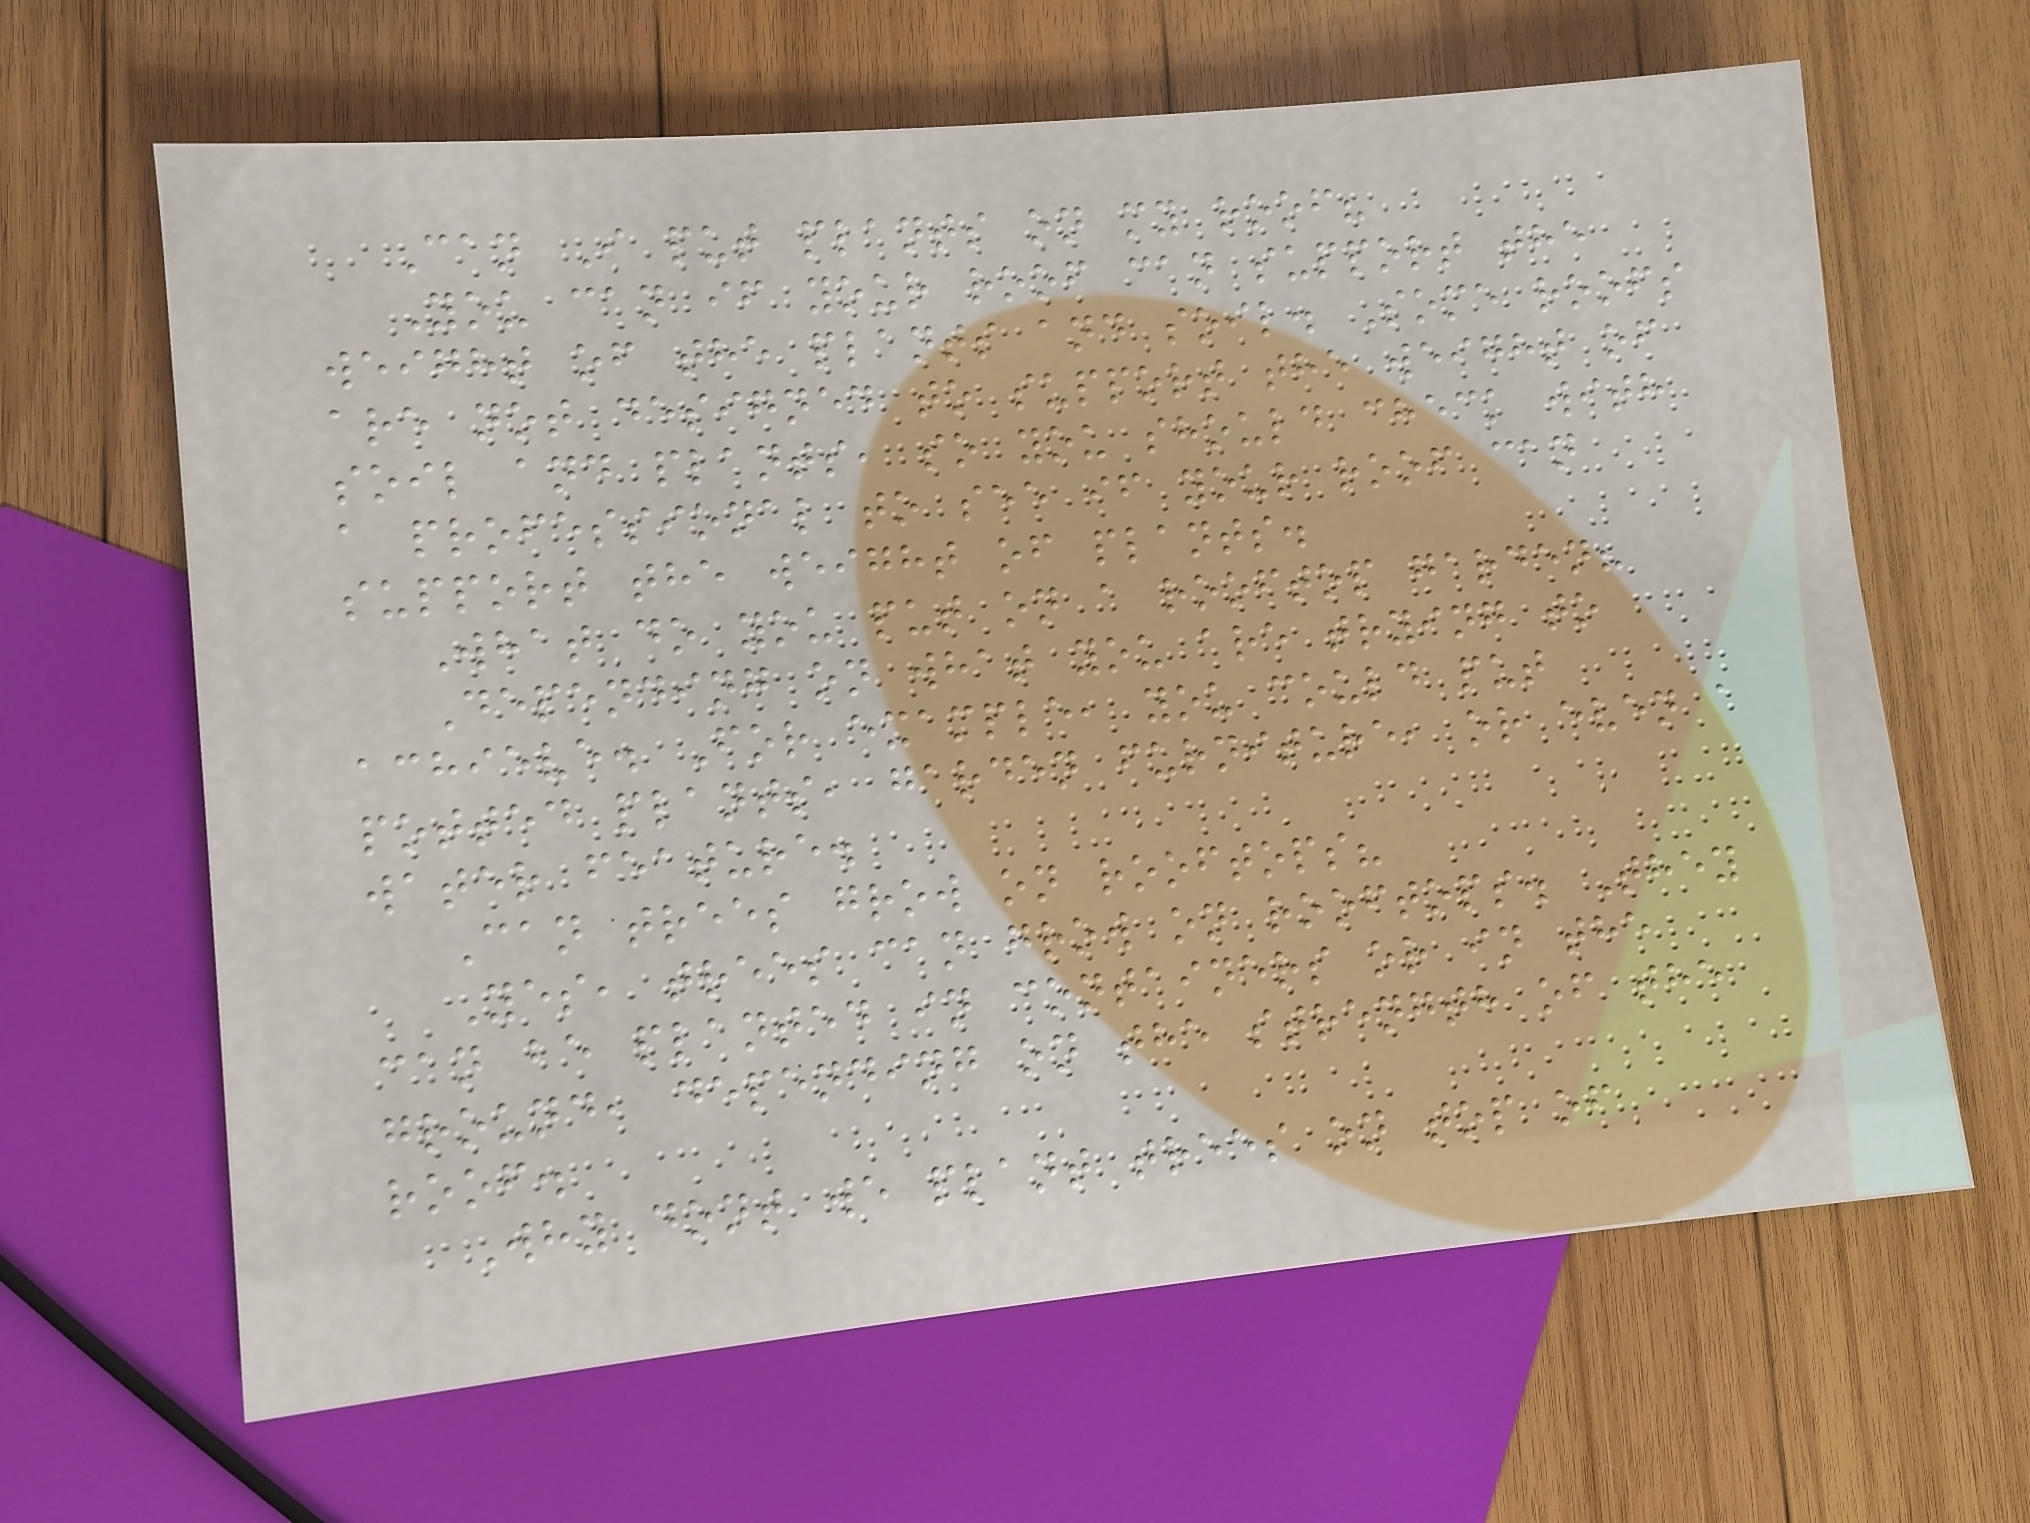Can I put plants on my roof?
You can if your roof can support the
weight of the plants and soil. Some roofs
are not designed to support the weight of
soil and plants, so you should check with
a professional to see if your roof can
support the weight of plants.
What do you put on a rooftop garden?
Depending on what you are trying to
achieve. For example, you could put
potted plants, garden furniture, or even a
water feature.
Can trees grow on rooftops?
Yes, trees can grow on rooftops. They
can be planted in containers or in the
ground, depending on the strength of the
roof.
Why dont we plant trees on top of
